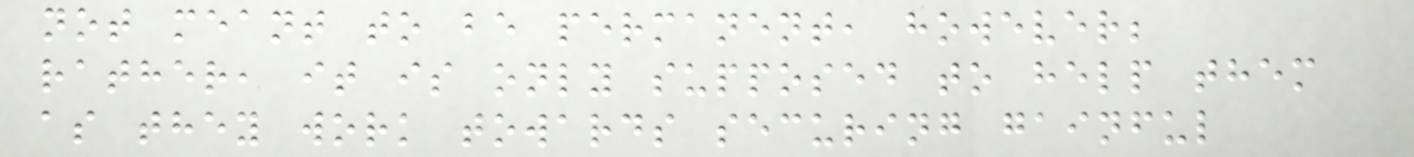not meant to be permanent, however;
rather, it is only supposed to help them
as they work towards securing gainful
